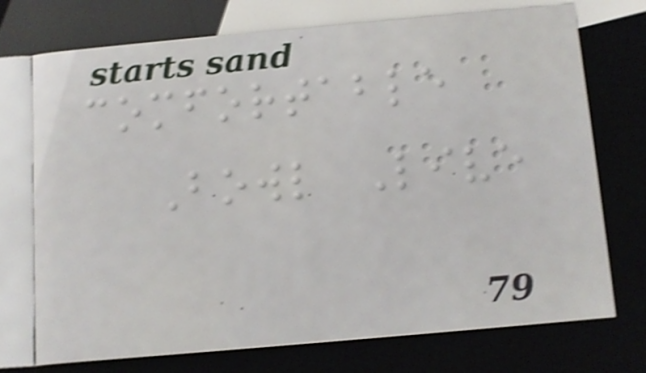comfortable
Bowl Live
